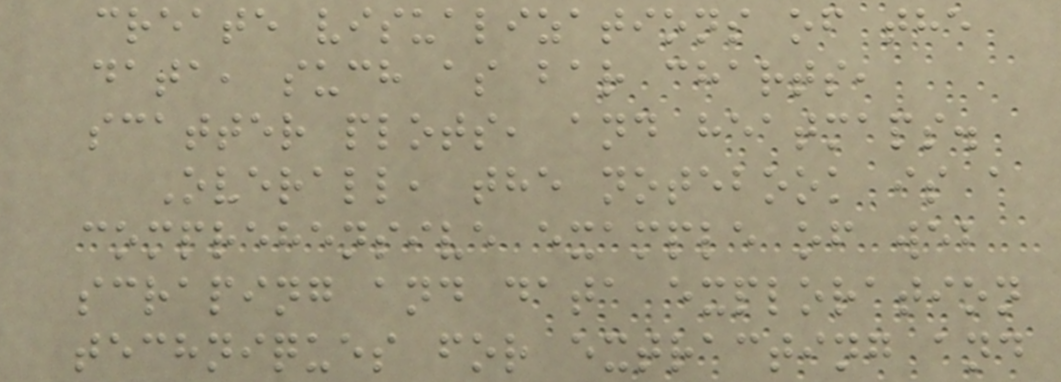create visualizations of the
data, such as bar charts,
scatter plots, and heatmaps.
Overall, the notebook is a
comprehensive example of web
scraping and data exploration
techniques for extracting and
